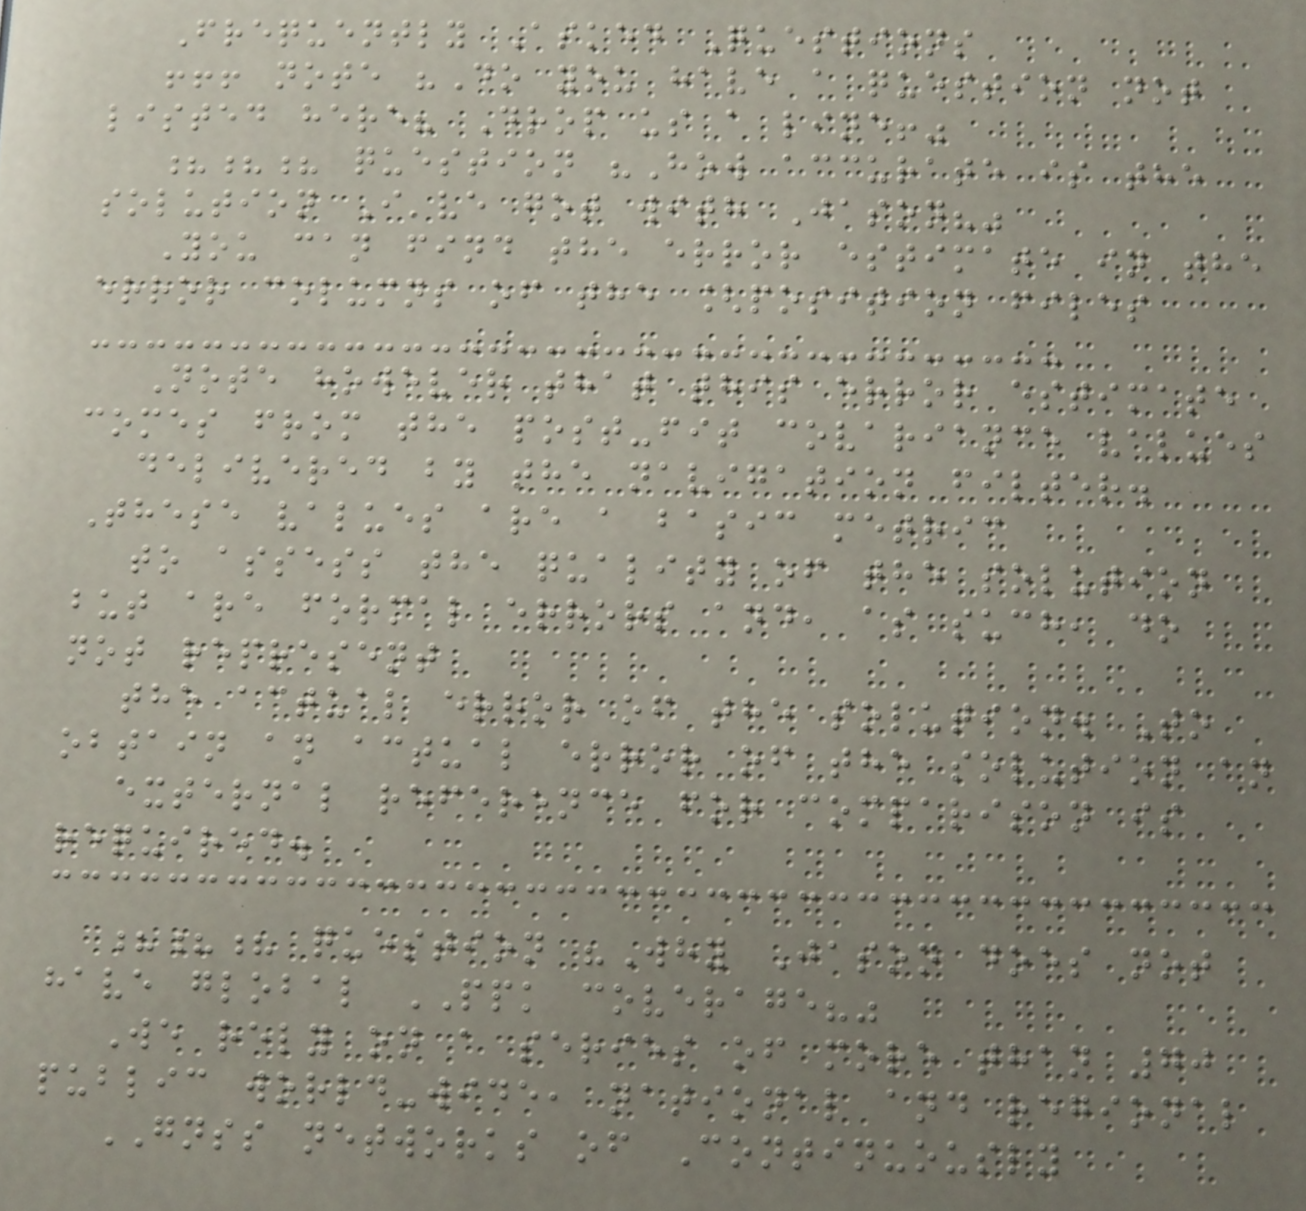Frequently Asked Questions
!!! note "Do you have a question not
listed here? Drop us a line!"
??? question "How accurate is the
solution I've got with Jason?"
You can find the error estimate in the
error columns of the [position files
Note however that this error estimate
comes from the post-fit covariance values
delivered by the navigation filter.
These values are a basic metric
to assess the quality of the solution
but are formal errors and, as such, do
not represent
the actual error of the solution. To
obtain an actual error of the solution an
external reference for comparison is
required.
??? question "Why Jason does not
have global PPK coverage?"
We rely on a series of more than 70
public world-wide, national and regional
GNSS networks of Continuously
